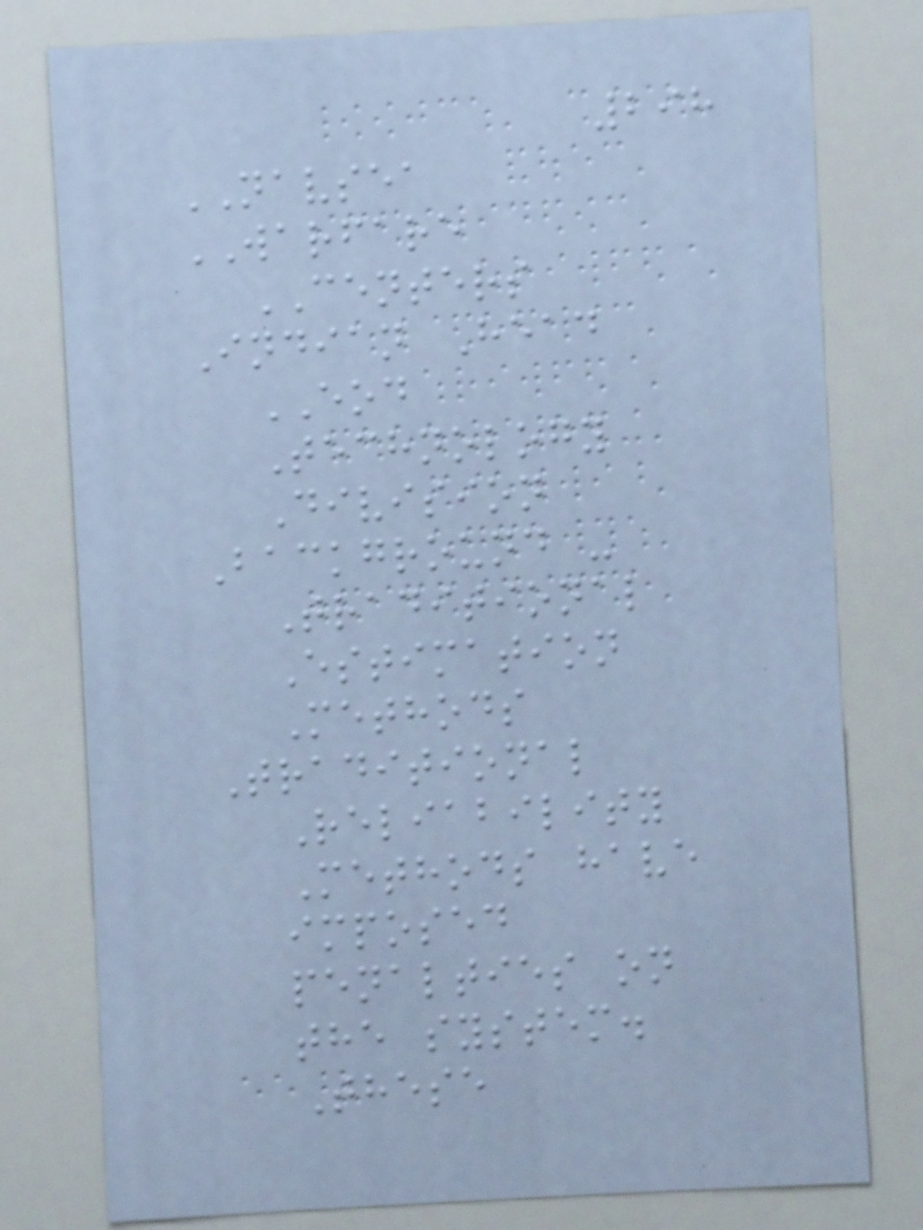298
NAVSEA
WARFARE
CENTERS
Indian Head
EOD
Technology
Division
Background -
Traditional
Estimation
Methods
Traditional
Reliability
Methods have
imposed
penalties on
the system.
These
